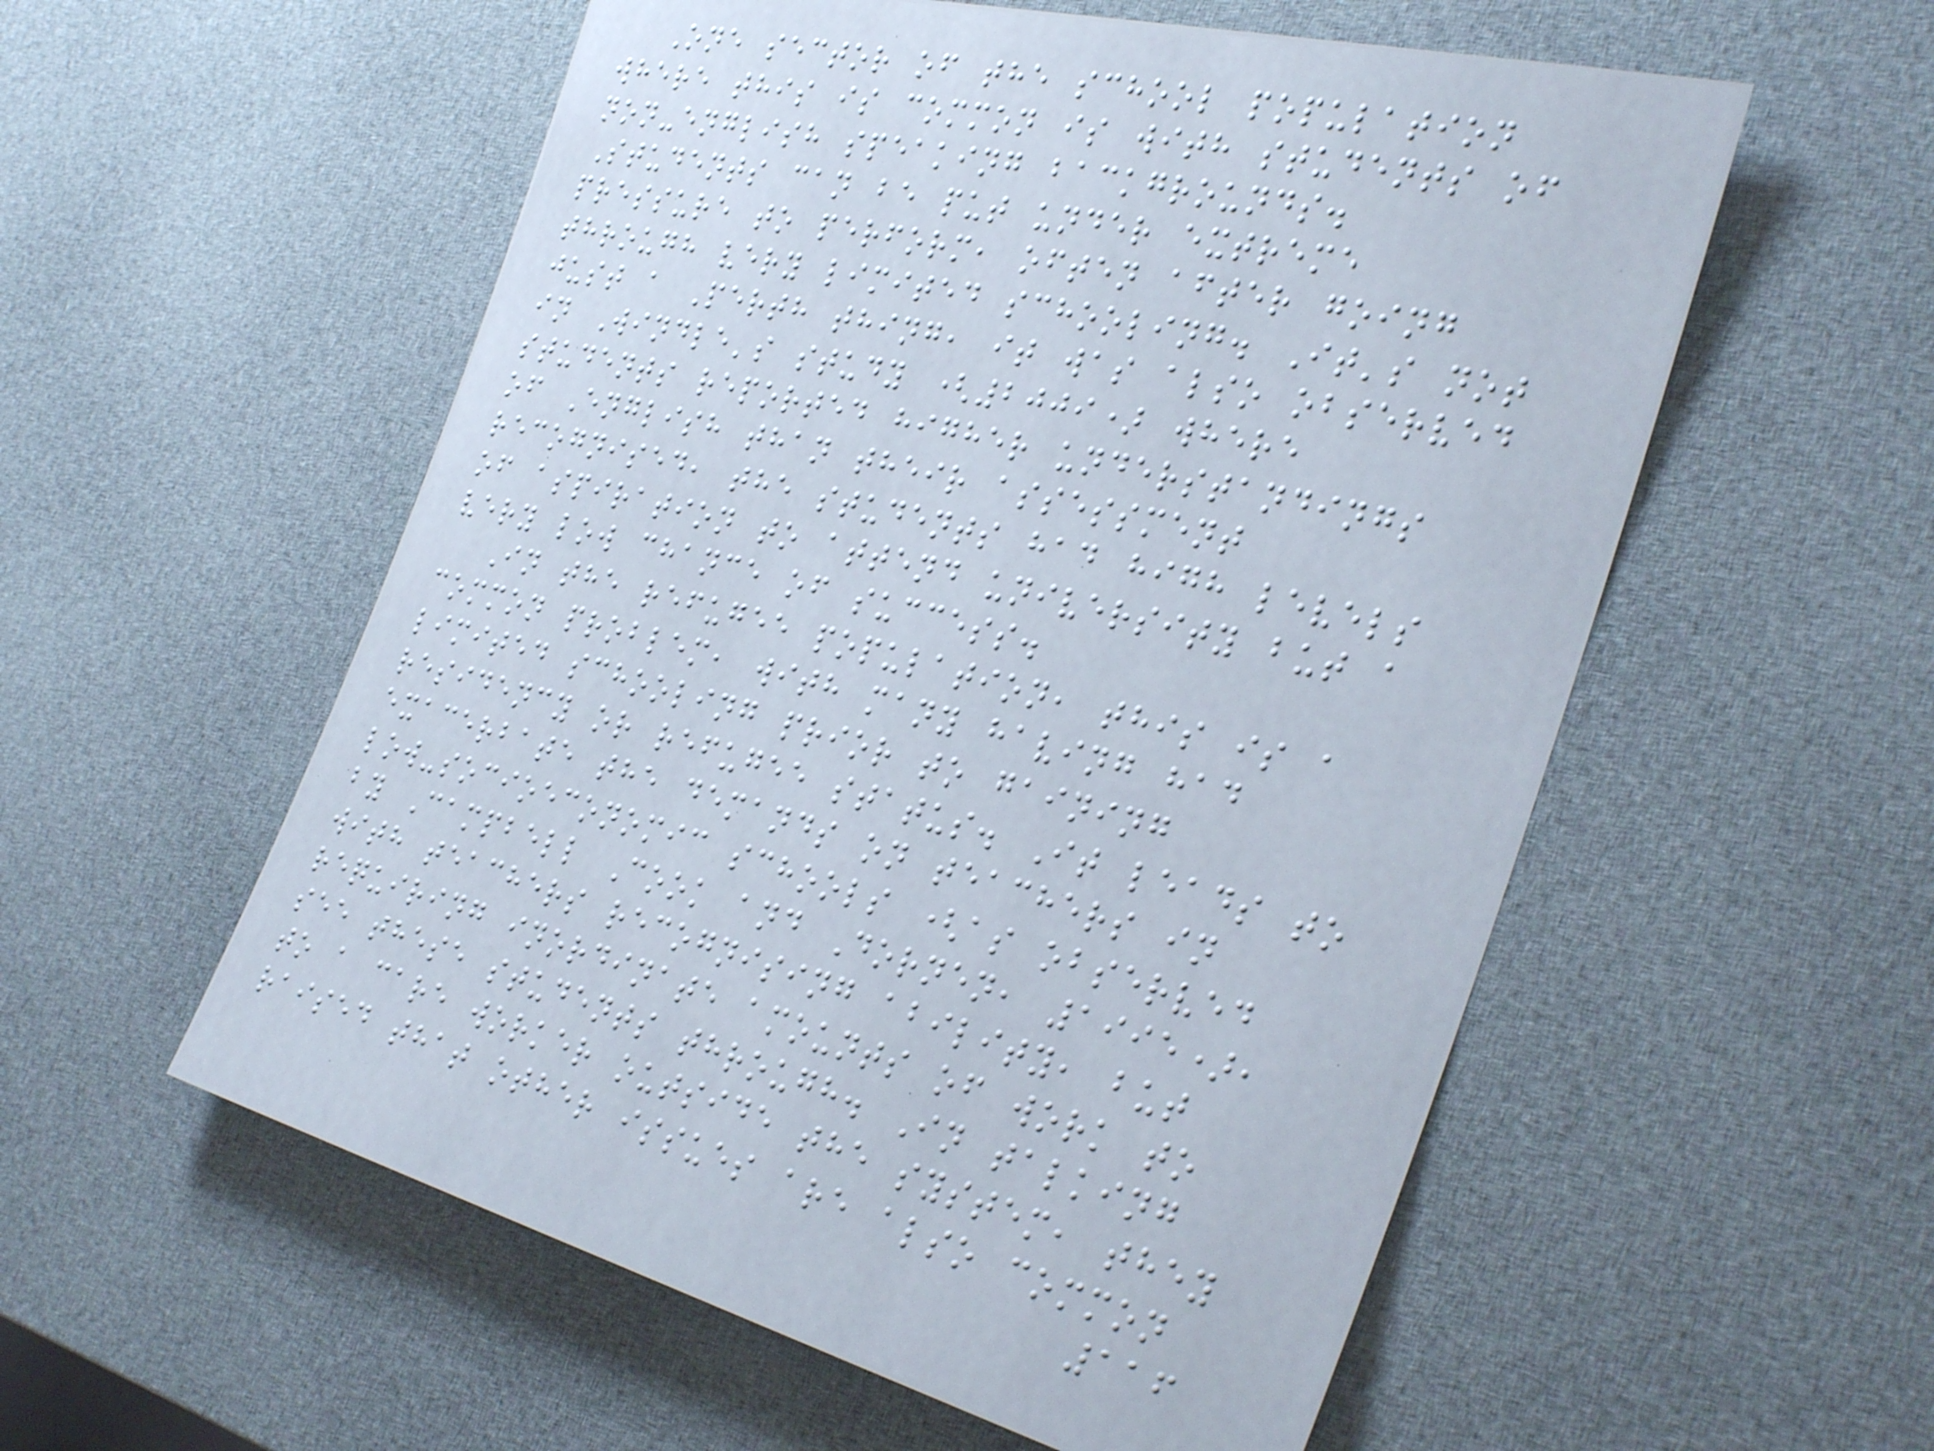One sector of the school population
where this is common is with students of
non-english speaking backgrounds.
Students can be put under extreme
pressure to perform, often after going
through very limited schooling. It's not
just a Perth thing, it was also observed
in Windle's study (2009) where
students reported higher understandings
of English than their assessment
recognised, the students had high levels
of aspiration to attend university but a
very low chance of success.
In the refugee population, this is a
common problem, with many having had
limited schooling prior to gaining
residency or refugee status. It leads to
exacerbate the demands on teachers in
low-socioeconomic schools (as observed
by Campbell Cook and Dornen, 1995),
with teachers recognising ability, but
requiring inordinate amounts of work to
see these students through. In talking
to a care worker outside the system, they
raised that other issues are also common
116
